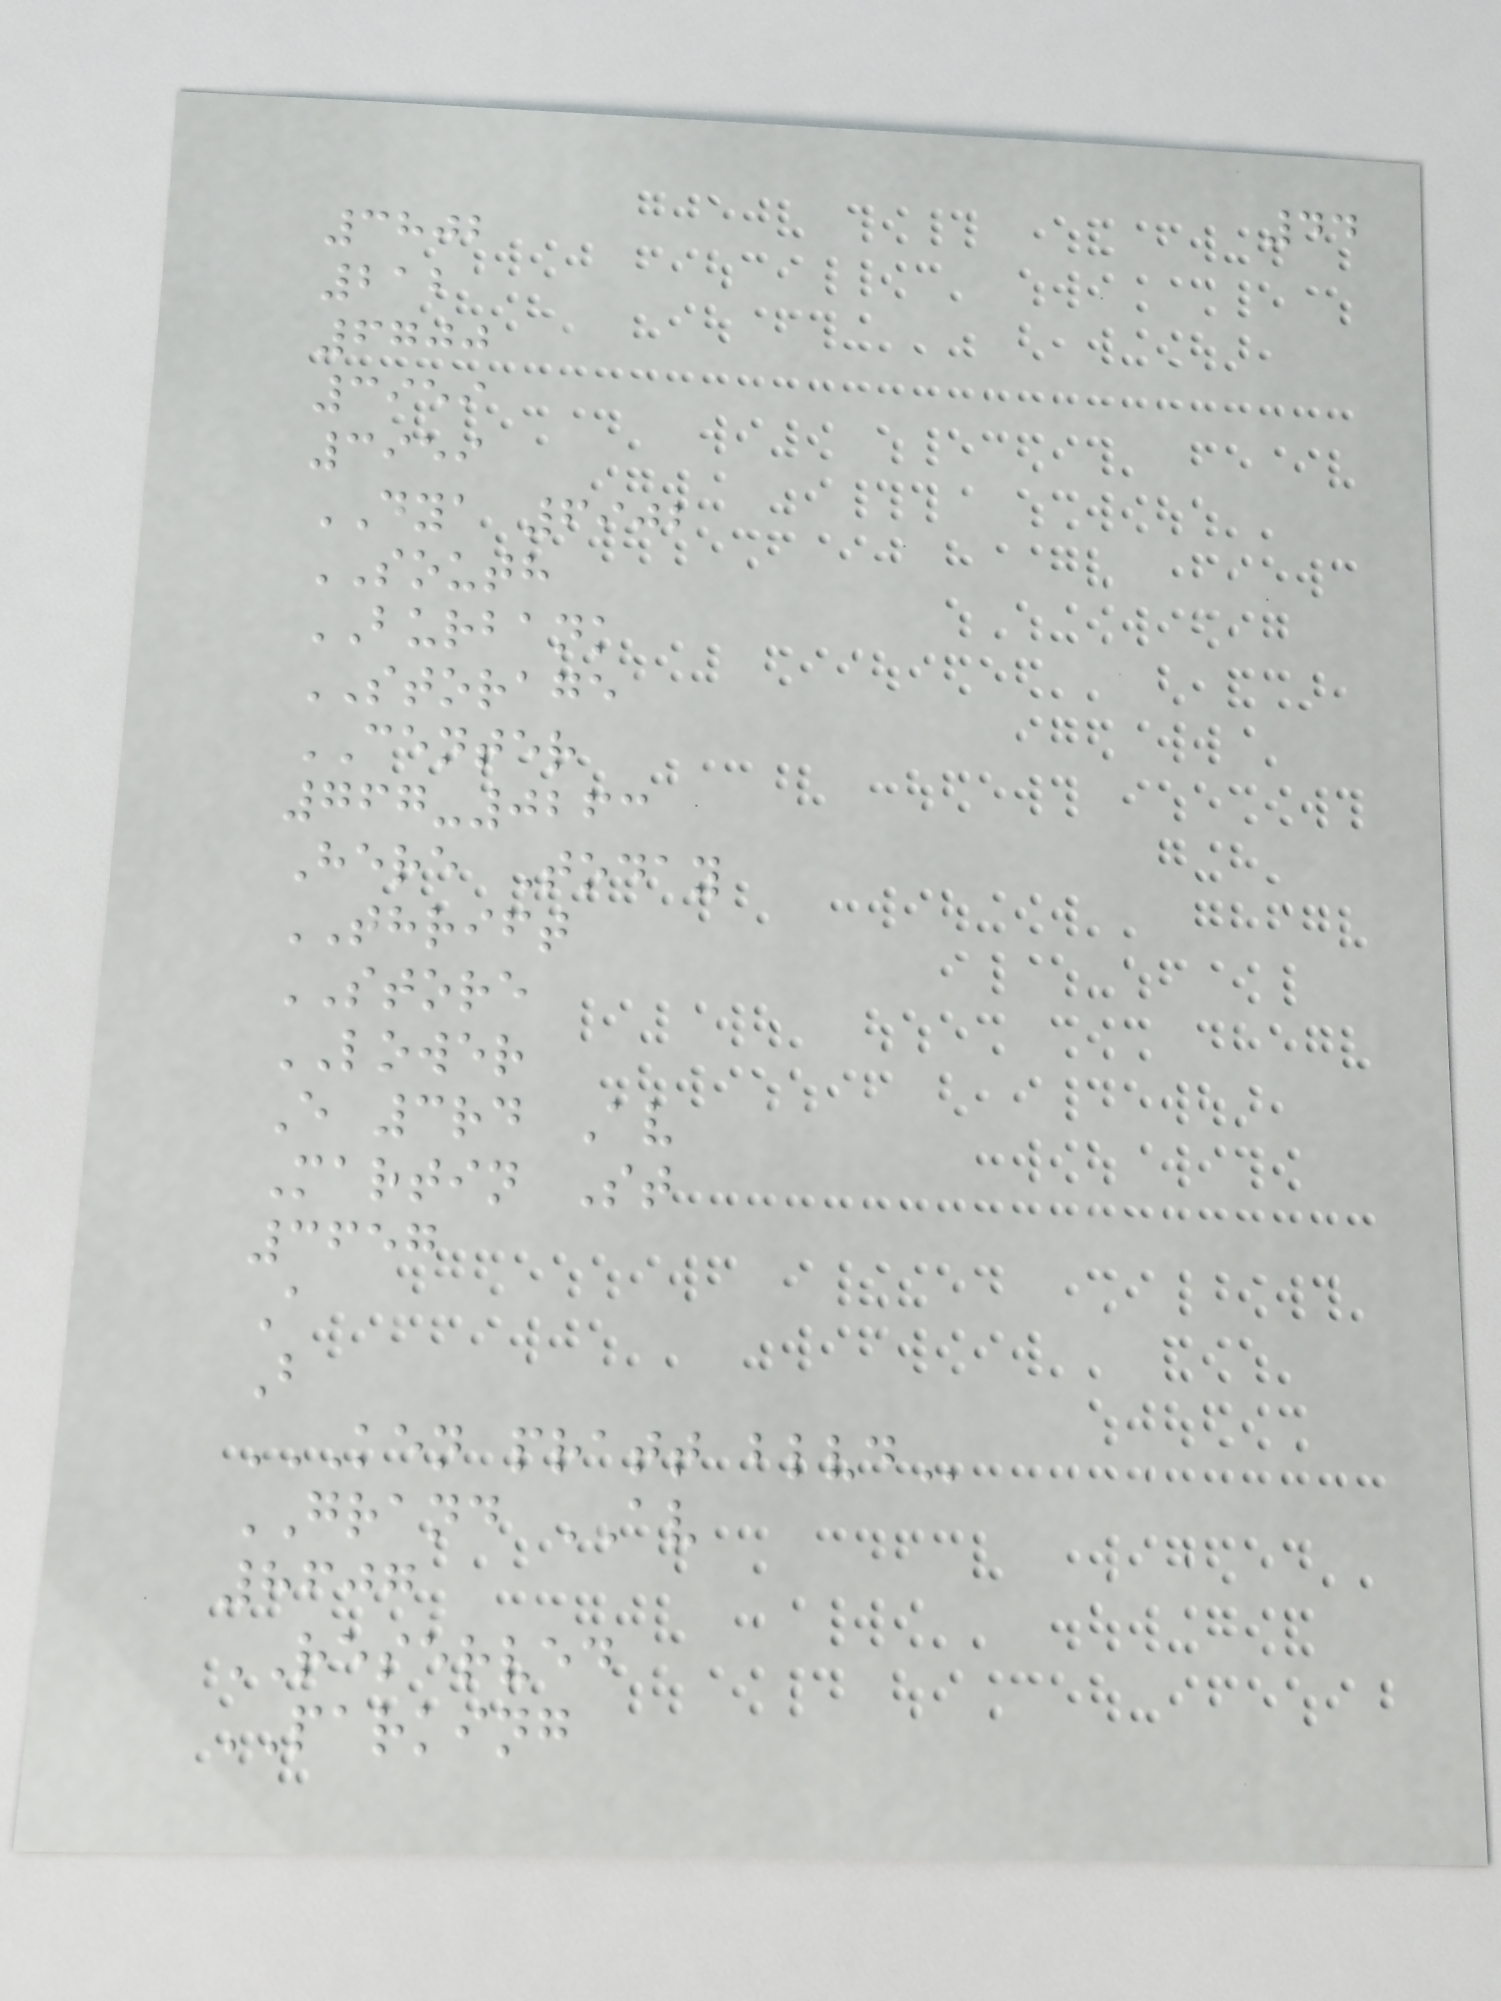44
3802
212
6700
3959
3959
DYA 6902
SOUTH
BURBANK
STORAGE
CENTER
767-0263
Here Today
THRIFT
STORE
LOWER
E 3rd Av
Martin St
3657
A
B
KEN PRATT BLVD
GRAND AV
8607
RESERVED
PARKING
